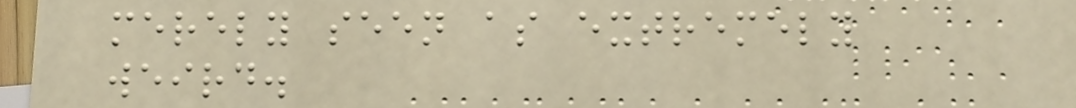merely seen as extremely
weird.
